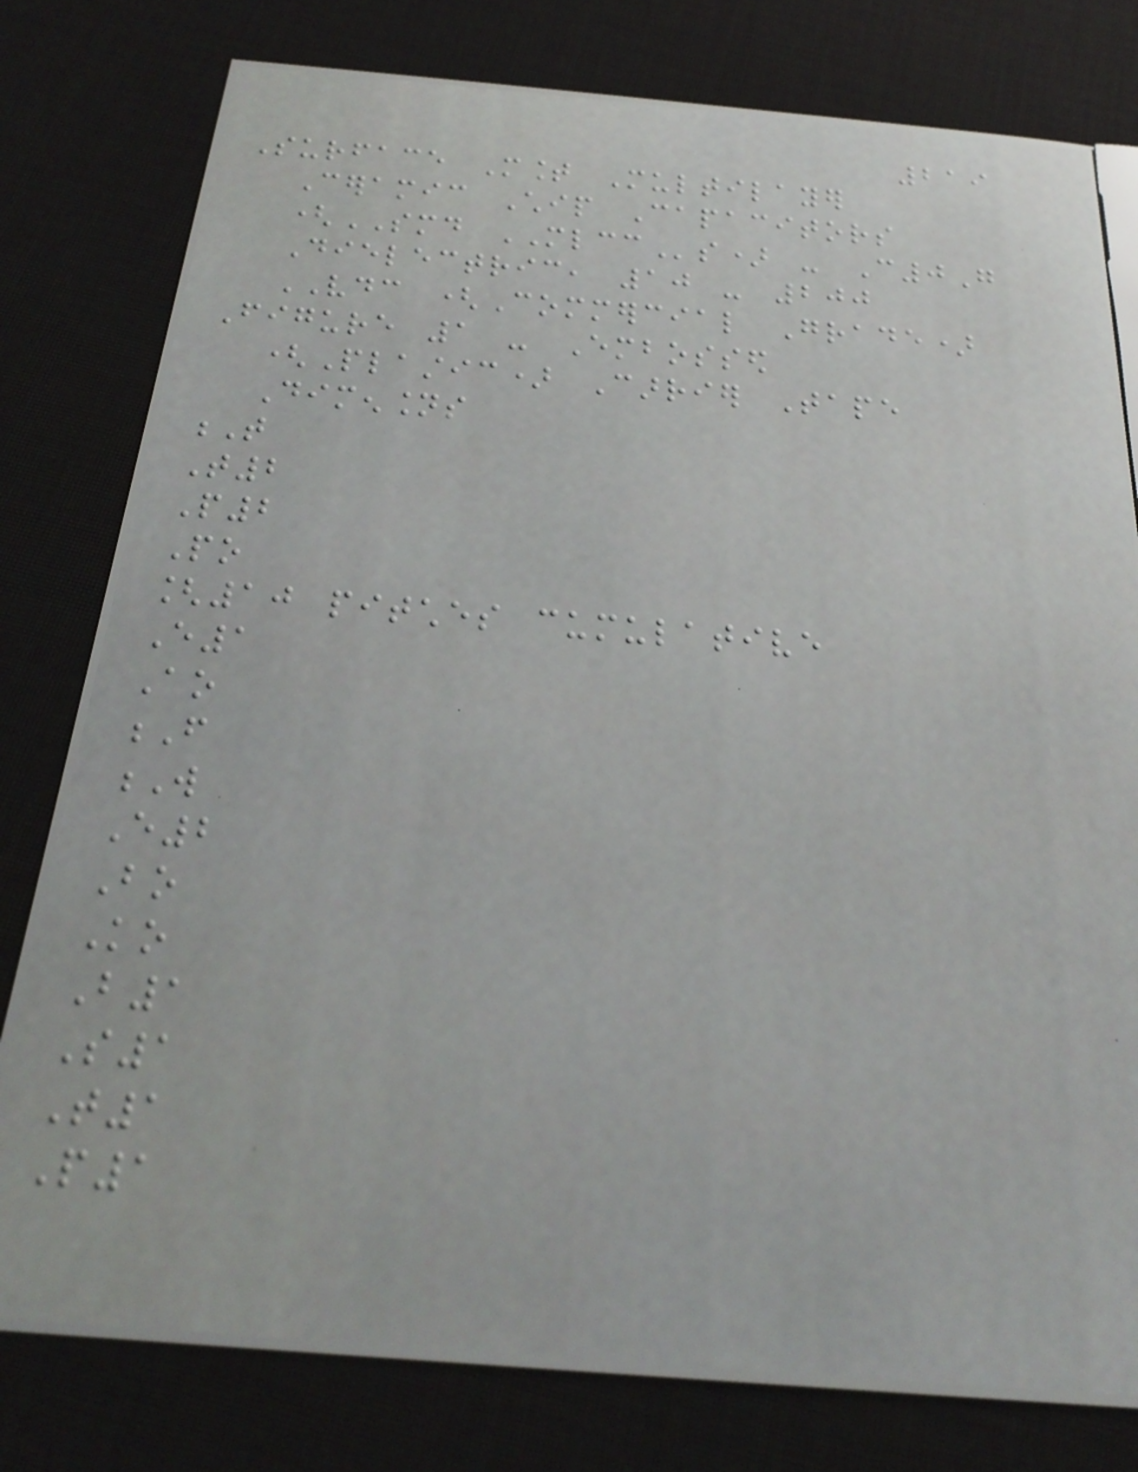219
Surface Mount Multilayer
Ceramic Chip Capacitors
(SMD MLCCs) - C0G
Dielectric, 10 - 200
VDC (Commercial Grade)
Figure 1 - Embossed
(Plastic) Carrier Tape
Dimensions
T
T2
P2
Po
[10 pitches cumulative
E1
Ao
F
W
E2
Bo
Ko
B1
S1
T1
P1
